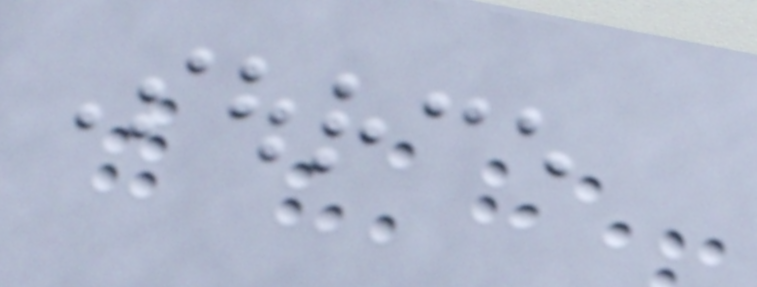Source
